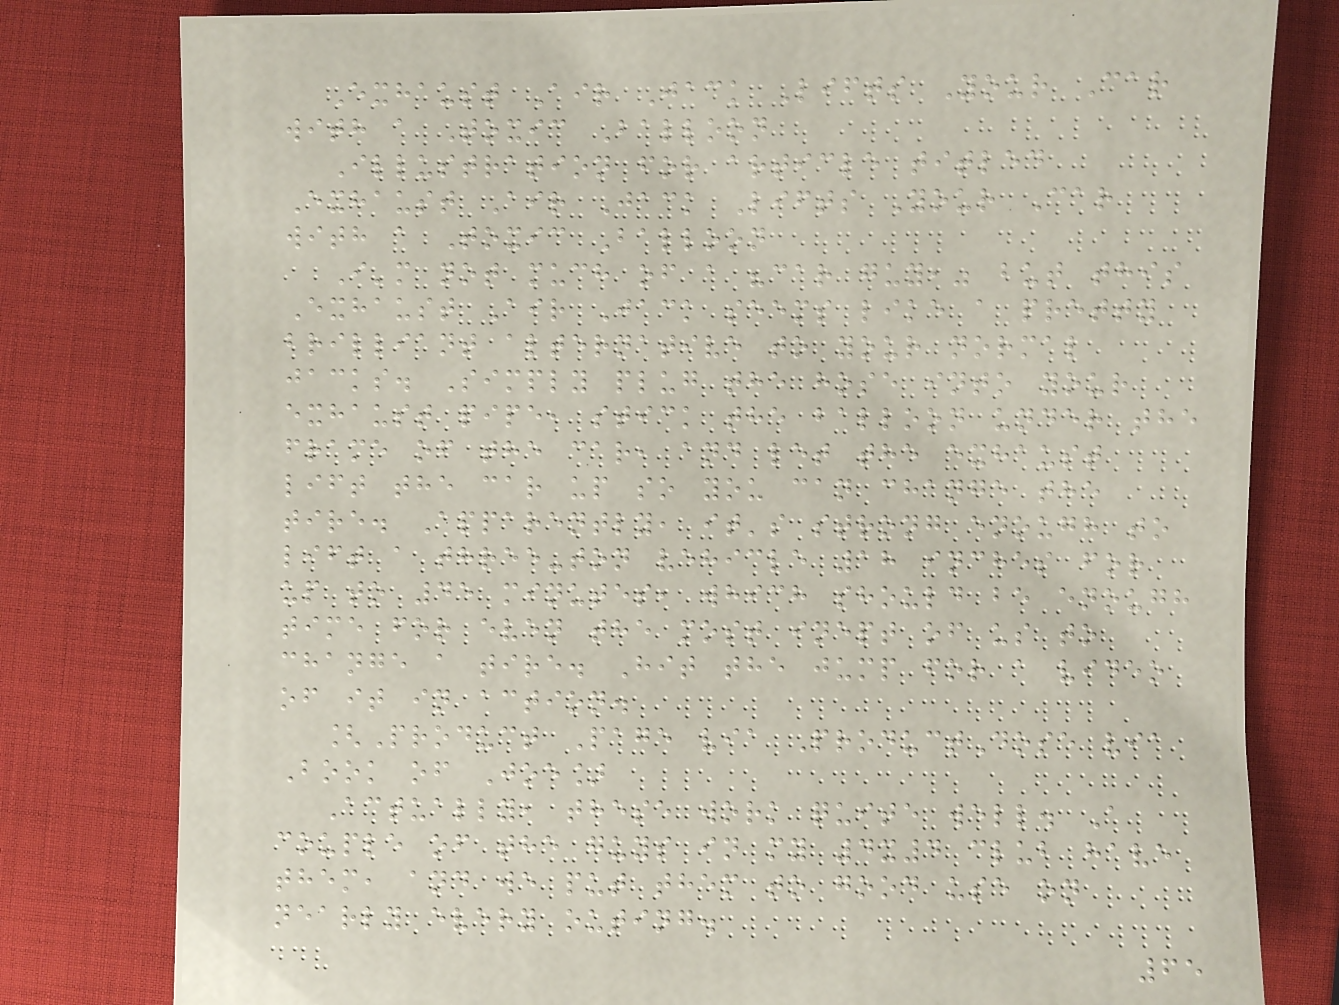Exhaust Air Jack Lifts Your Car
with a Toxic Balloon
Illustration for article titled
Exhaust Air Jack Lifts Your Car
with a Toxic Balloon
I'm not much of a "car guy," but this
Exhaust Air Jack seems like a pretty
brilliant alternative to your normal
jacks. Simply plug the hose into your
exhaust pipe, stick the balloon under the
frame of the car, and let the exhaust
lift the car up so you can change the
tire. Apparently, it's strong enough to
lift a three-ton vehicle 18 inches for
up to 45 minutes, which should be enough
time for even the most inept of us to
change a tire. Hit the jump for a video
of it in action.
[Product Page via ProductDose via
Book of Joe]
Actually, these work quite well. A
couple of the guys in my 4x4 club have
them, and we put them to good use on
nearly every outing.
65
